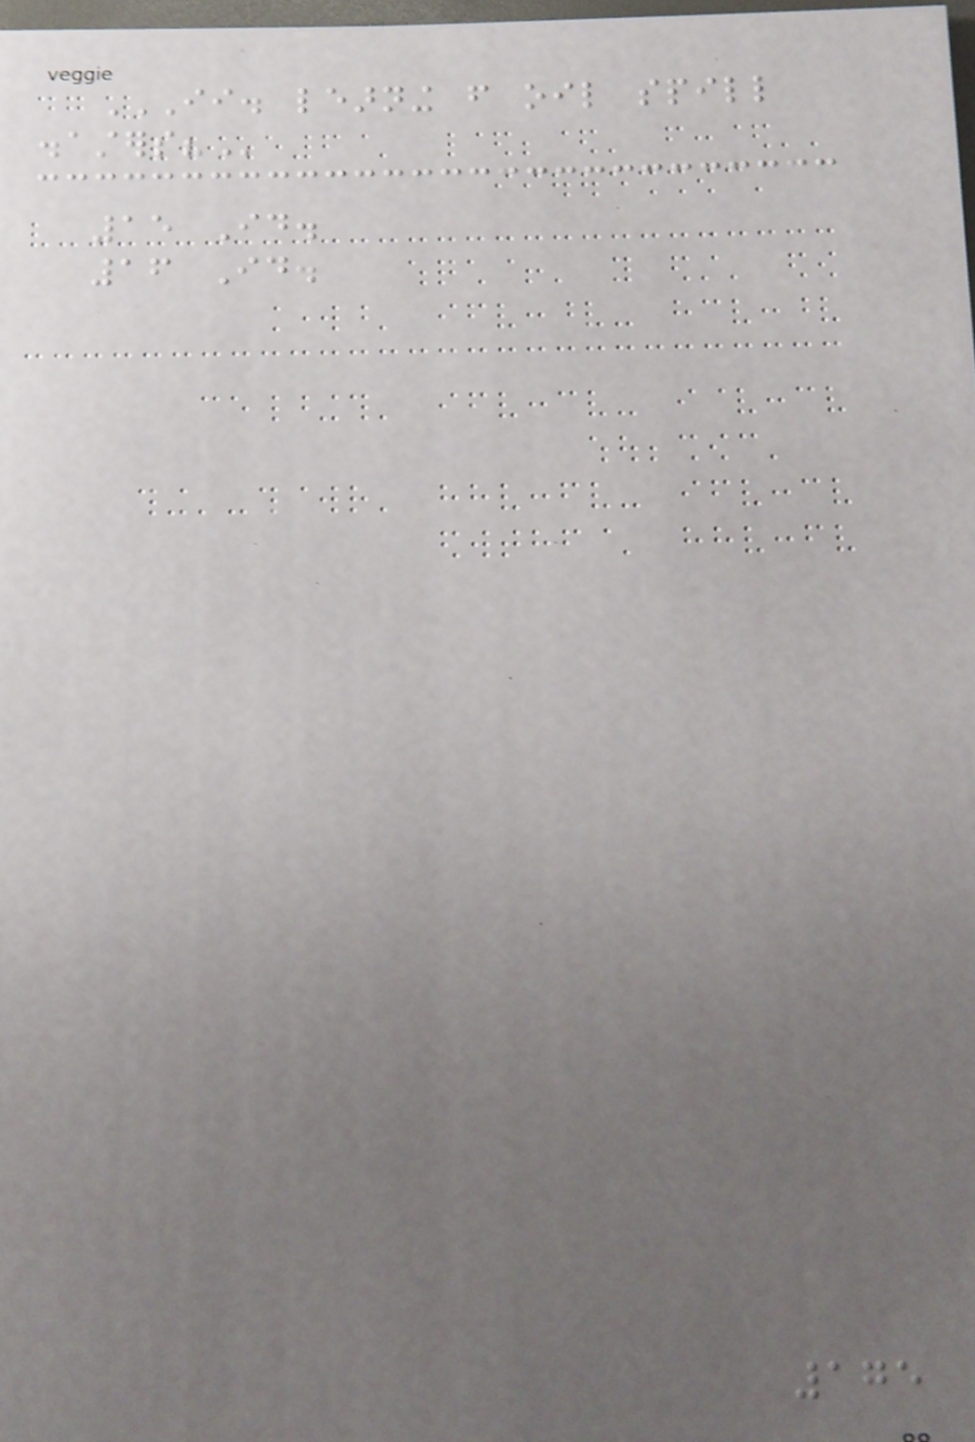II. LEARNING FROM OIL SPILL
DISASTERS?
15 Id.
16 Id.
175
